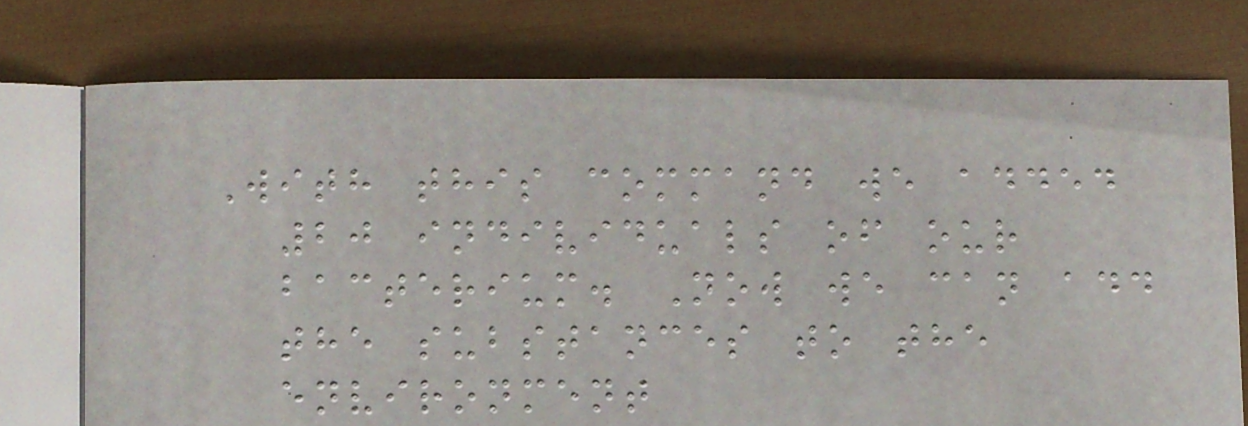With this command we added
20 individuals of our
bacterium. Now we can add
the substances to the
environment
